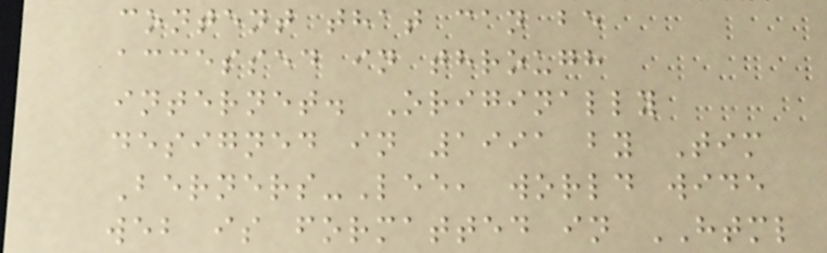content that can be
accessed in through
internet. Originally
designed in 1991 by Tim
Berners-Lee, world wide
web is formatted in HTML
